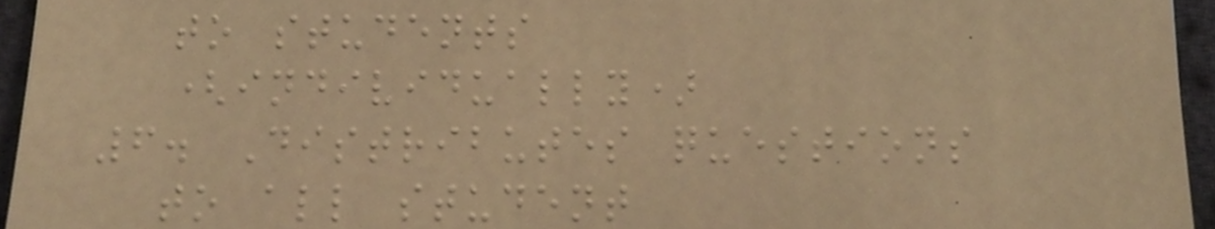to students
(individually)
6. Distributes questions
to all student
